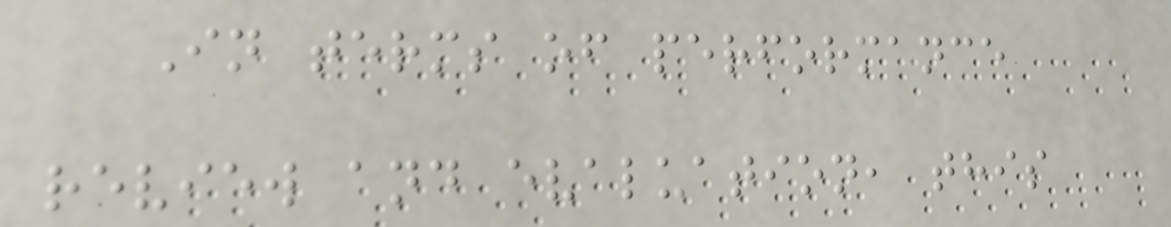In terms of performance
review and evaluation, this
